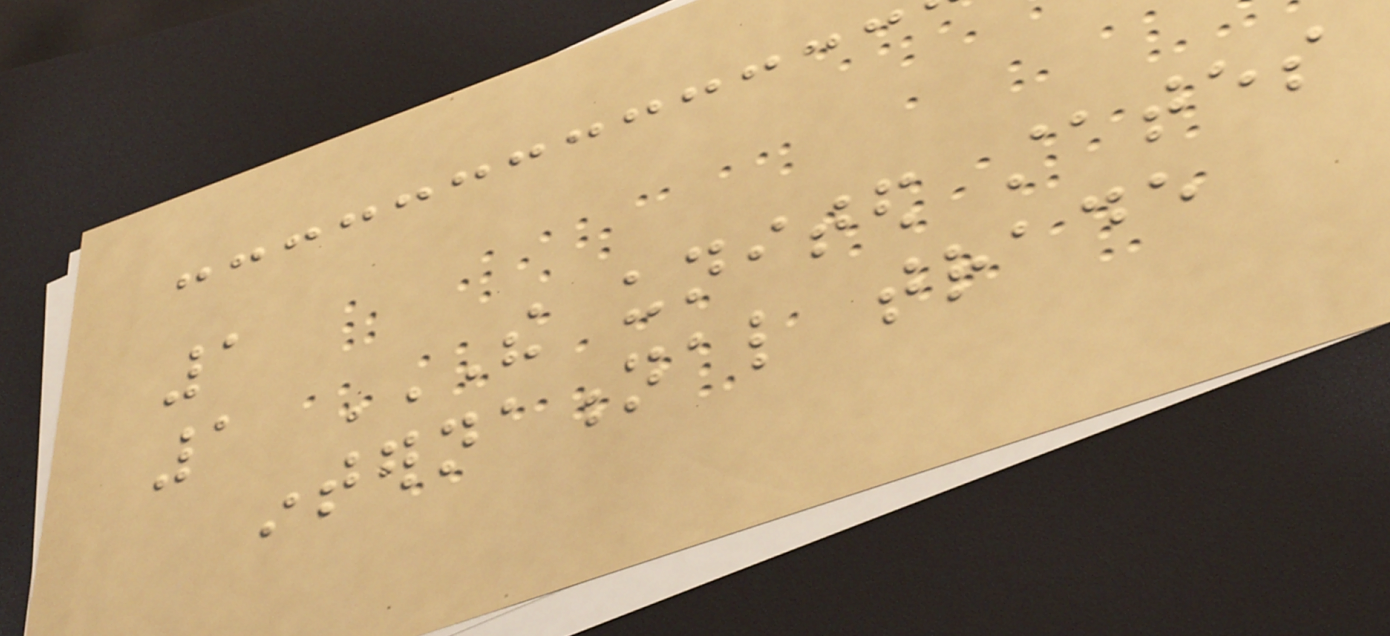1
1 THE UNITED STATES
INTERNATIONAL TRADE
